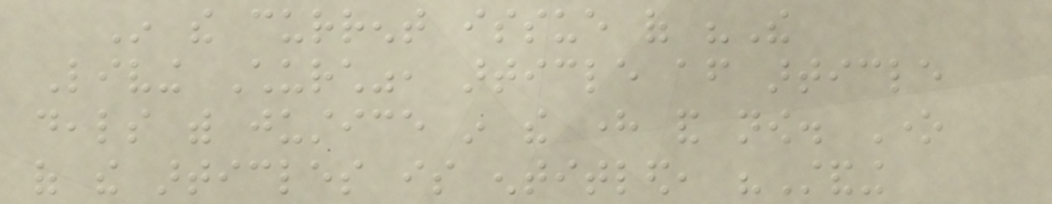In the current issue of "The
Living Church", article after article
deals with justice in the here and now. One
of the articles is entitled, "Standing
